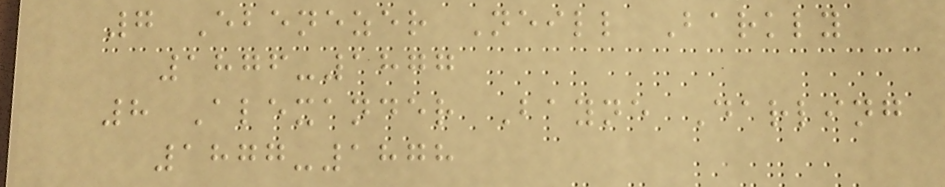7 Ebenezer Neill Barkly
1876-1877
8 Alexander Bayne Darling
1877-1878
